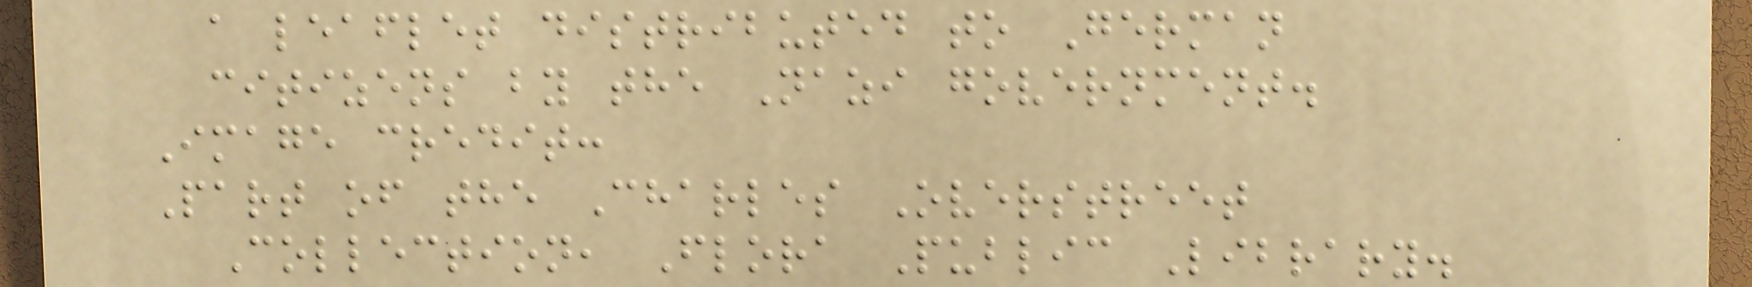a leaflet distributed to German
citizens by the Nazi government.
Image credit:
Part of the Charles Overstreet
Collection, Flora Public Library.
